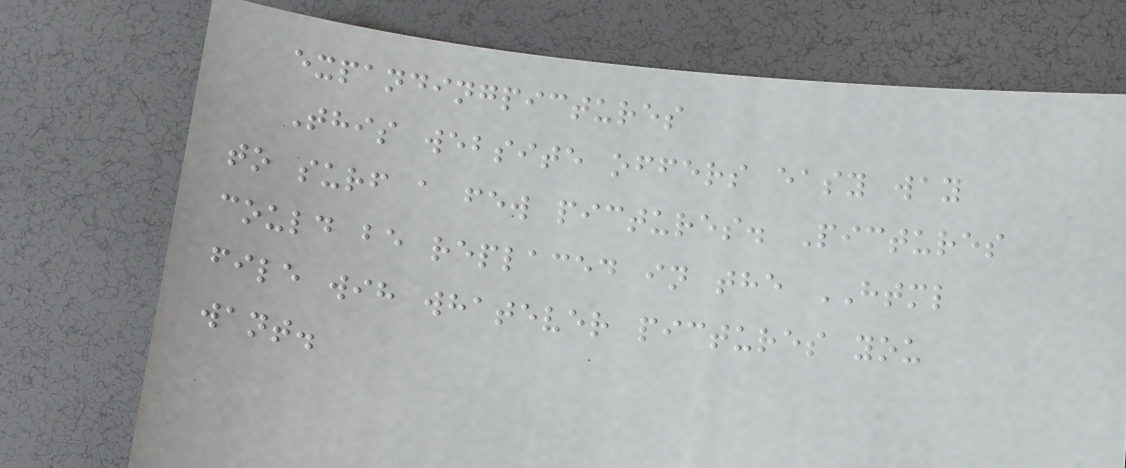expandingpictures
This website offers easy way
to surf a few pictures. Pictures
could be replaced in the HTML
file wih whatever pictures you
want.
